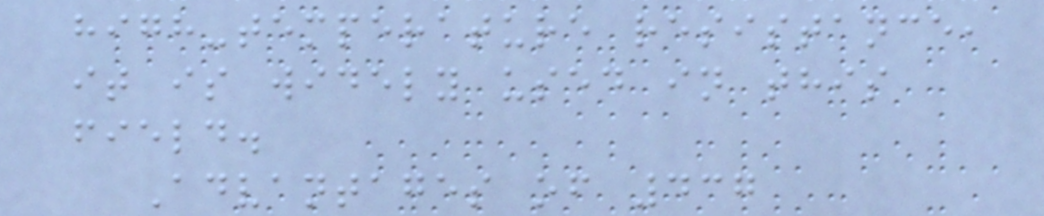high-temperature resistance,
it is widely used in this
field.
Advantages of 437
